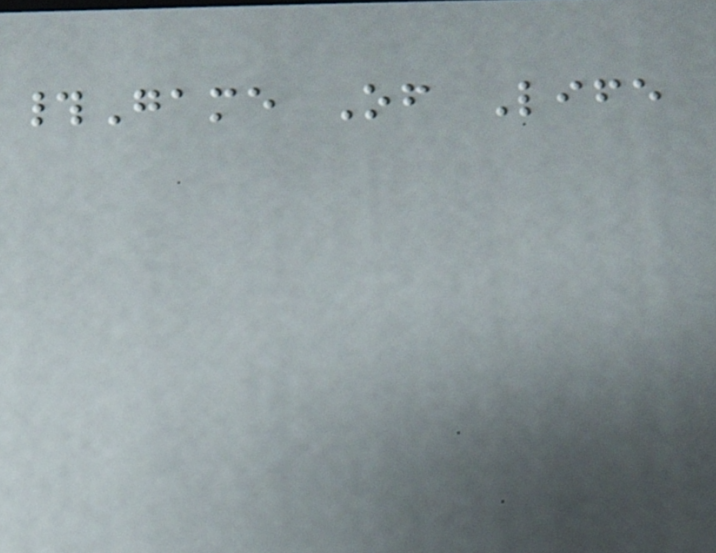#Game Of Life
